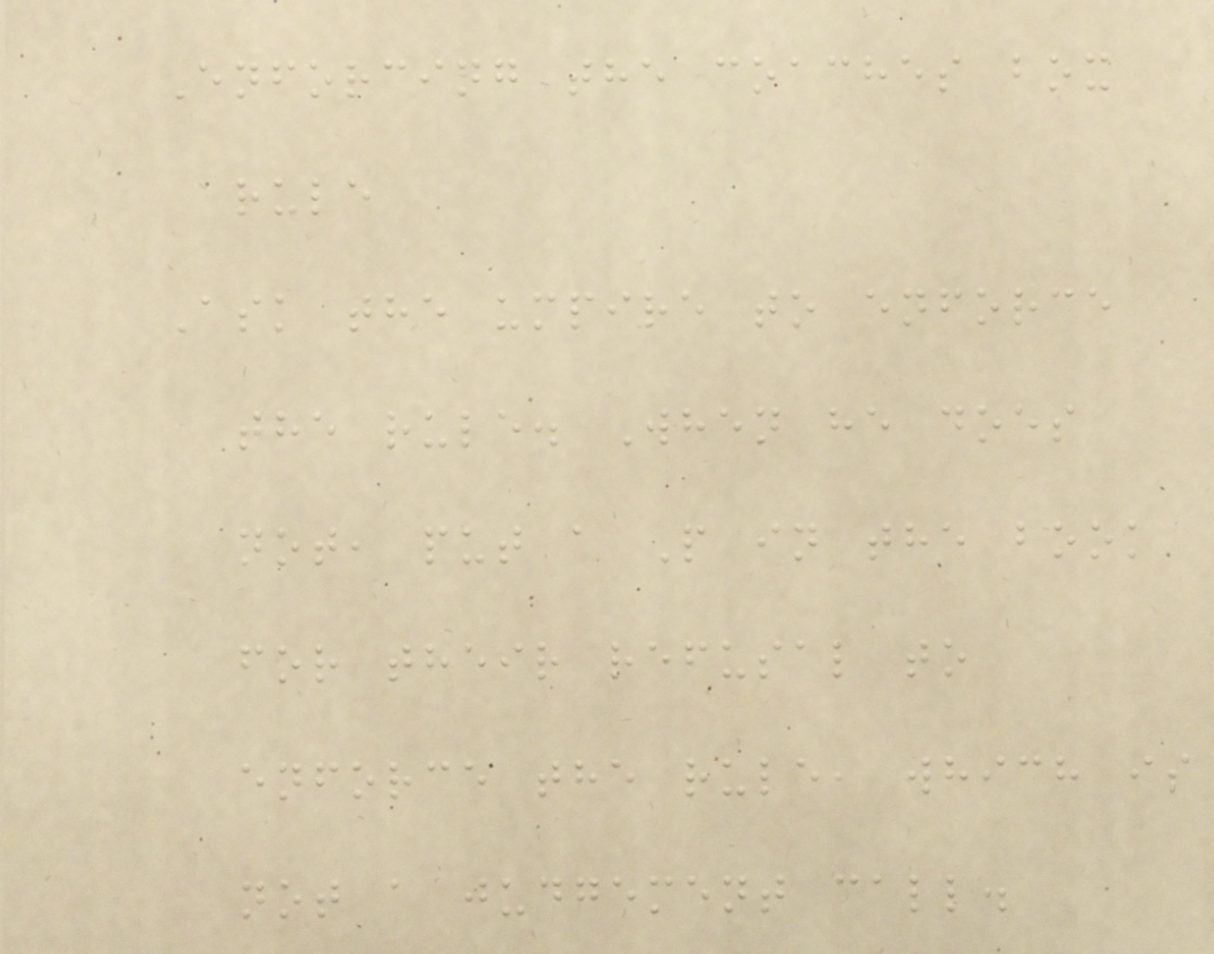Enforcing the coaches box
rule
Ask the umpire to enforce
the rule. When he does
not, put a P in the book
for their refusal to
enforce the rule, which is
not a judgement call.
